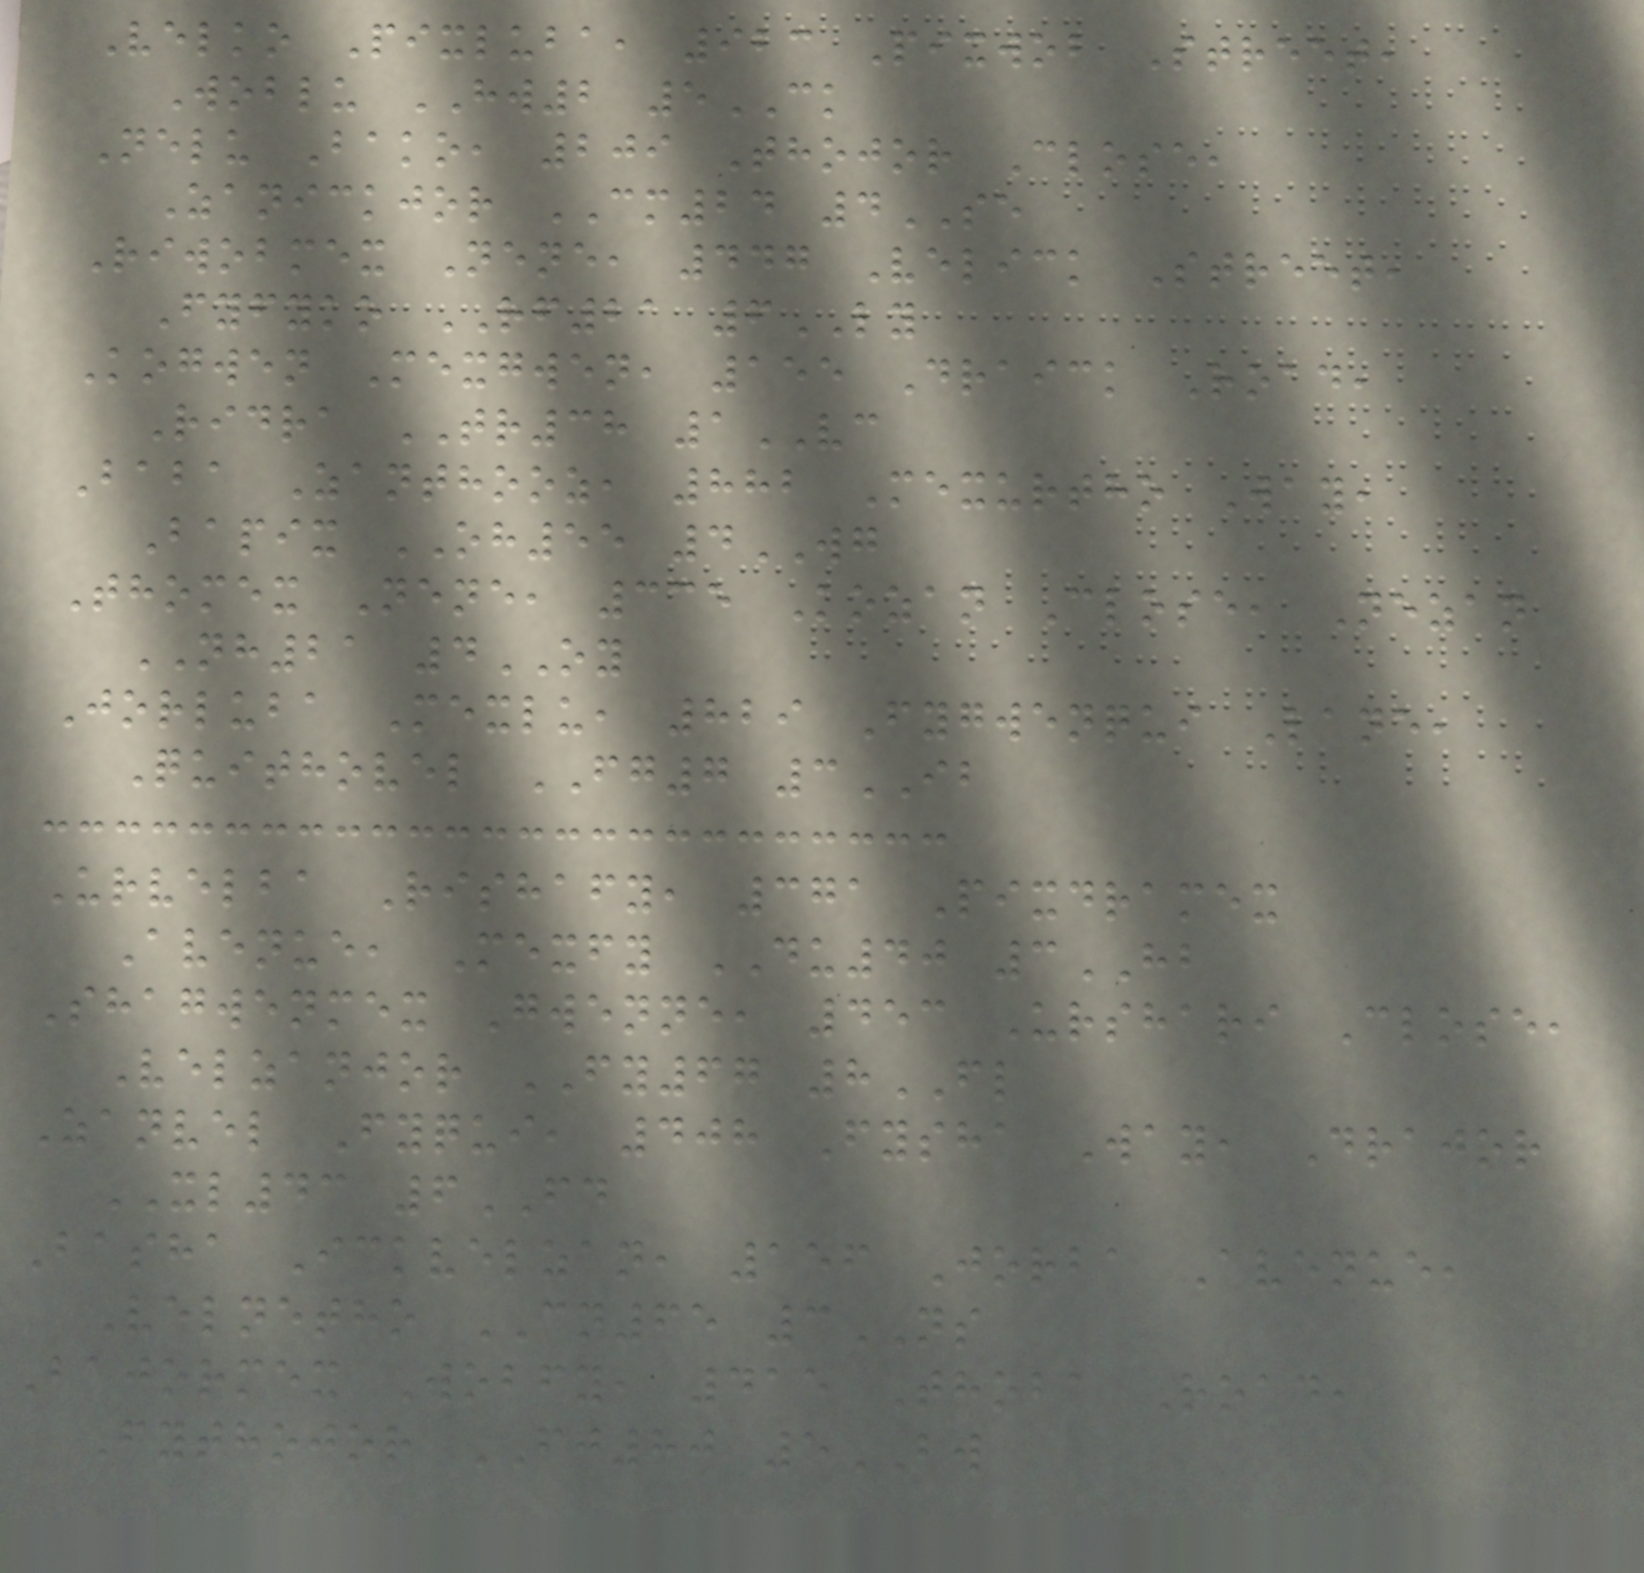Velko Pixluba, 923 Pixwob Street,
Woblu HW2 5CK
Nelu Bako, 209 Thojor Close,
Zanickjor CM24 4SE
Riwobmex Nene, 447 Velick Street,
Fyfyko RF21 6LY
Kogwen Mexgwen, 155 Draick Road,
Ridra TR38 1VC
Baba Zanthooz, 882 Mexurtho Way,
Bapix OH55 4WG
Thomex Nene, 335 Kozan Close, Nezan
NH21 4OY
Jorluba Mexlu, 829 Fygwenqui Lane,
Quithovel FG7 3IB
Urvelba Rishafy, 371 Pixdramex
Avenue, Mexfy DU40 3HB
Shagwenmex Gwenne, 453 Urshari Close,
Velzanjor FY67 8FL
Zanvel Fyqui, 408 Fysha Way, Drajor
XL43 6FD
Basha Ickvelzan, 156 Jorba Avenue,
Velnetho CN65 3NS
Bajormex Wobfy, 415 Thoba Road,
Fythojor FJ80 5BW
